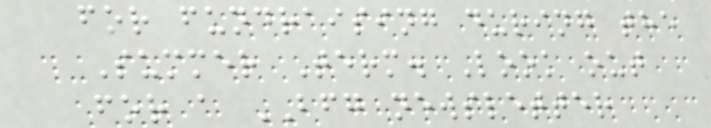for fundraising during the
Summer Term. Look out
for a BFG newsletter
